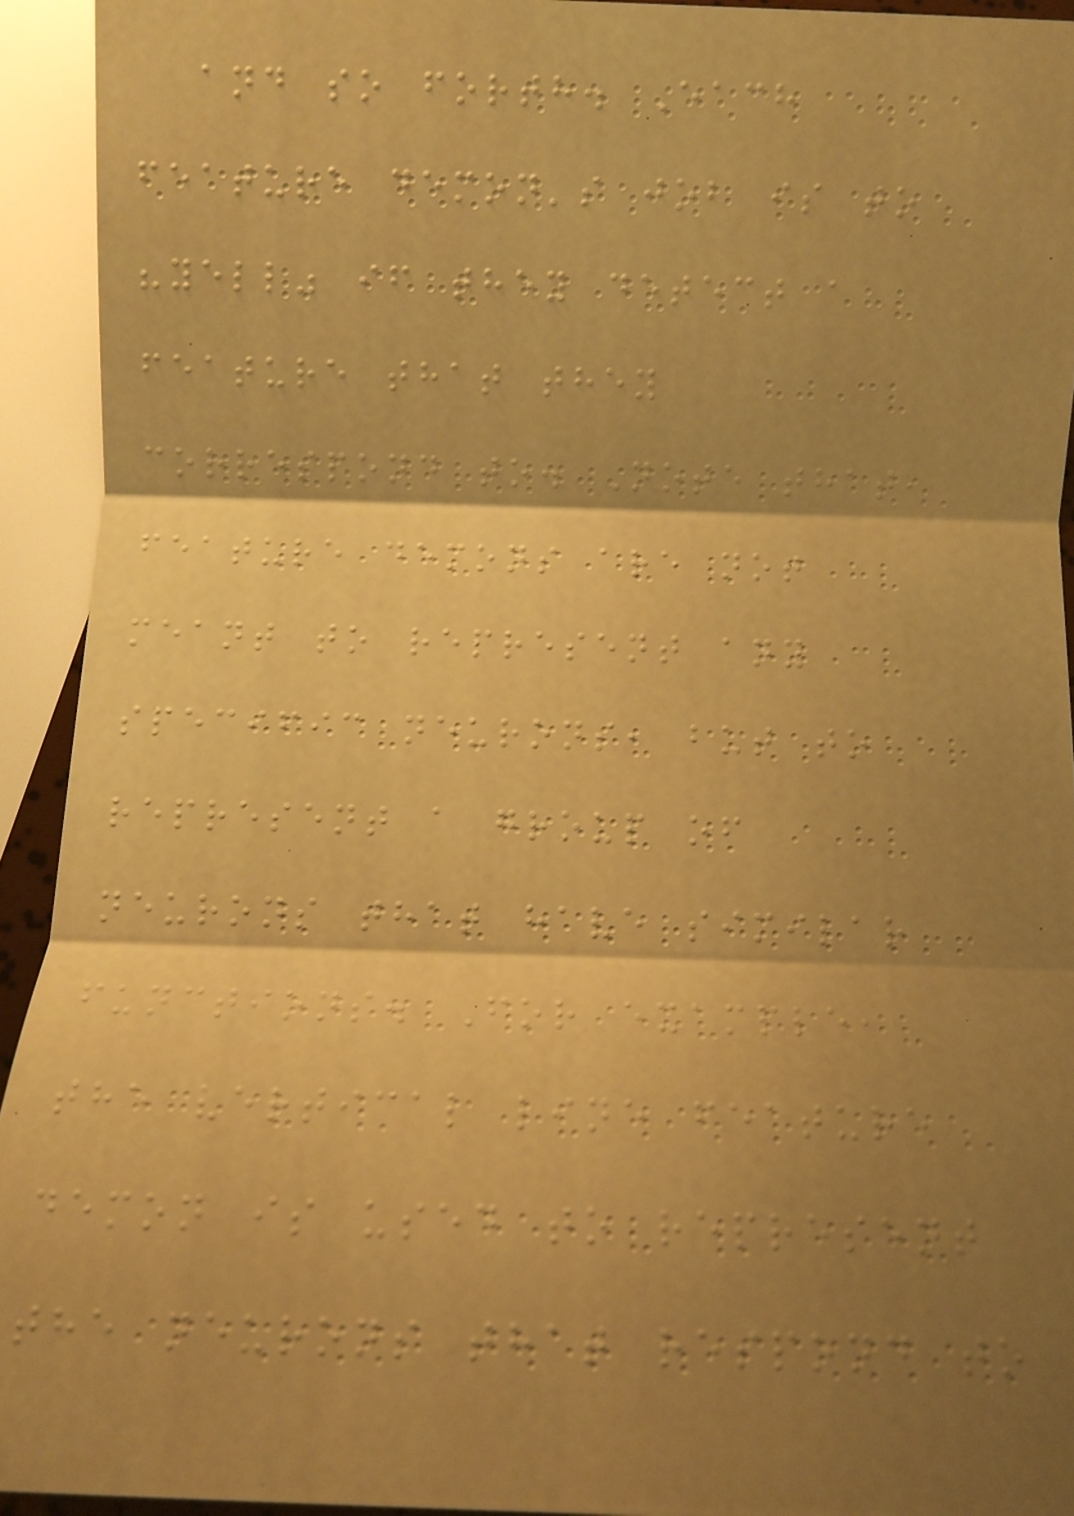and so forth. Each
feature demon's job is to
"yell" if they detect a
feature that they
correspond to. Note that,
feature demons are not
meant to represent any
specific neurons, but to
represent a group of
neurons that have similar
functions. For example,
the vertical line feature
demon is used to represent
the neurons that respond to
